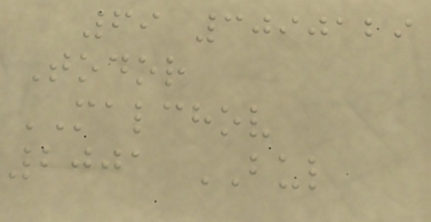69 3090129
Todor
MALCHOV
2001 BUL
